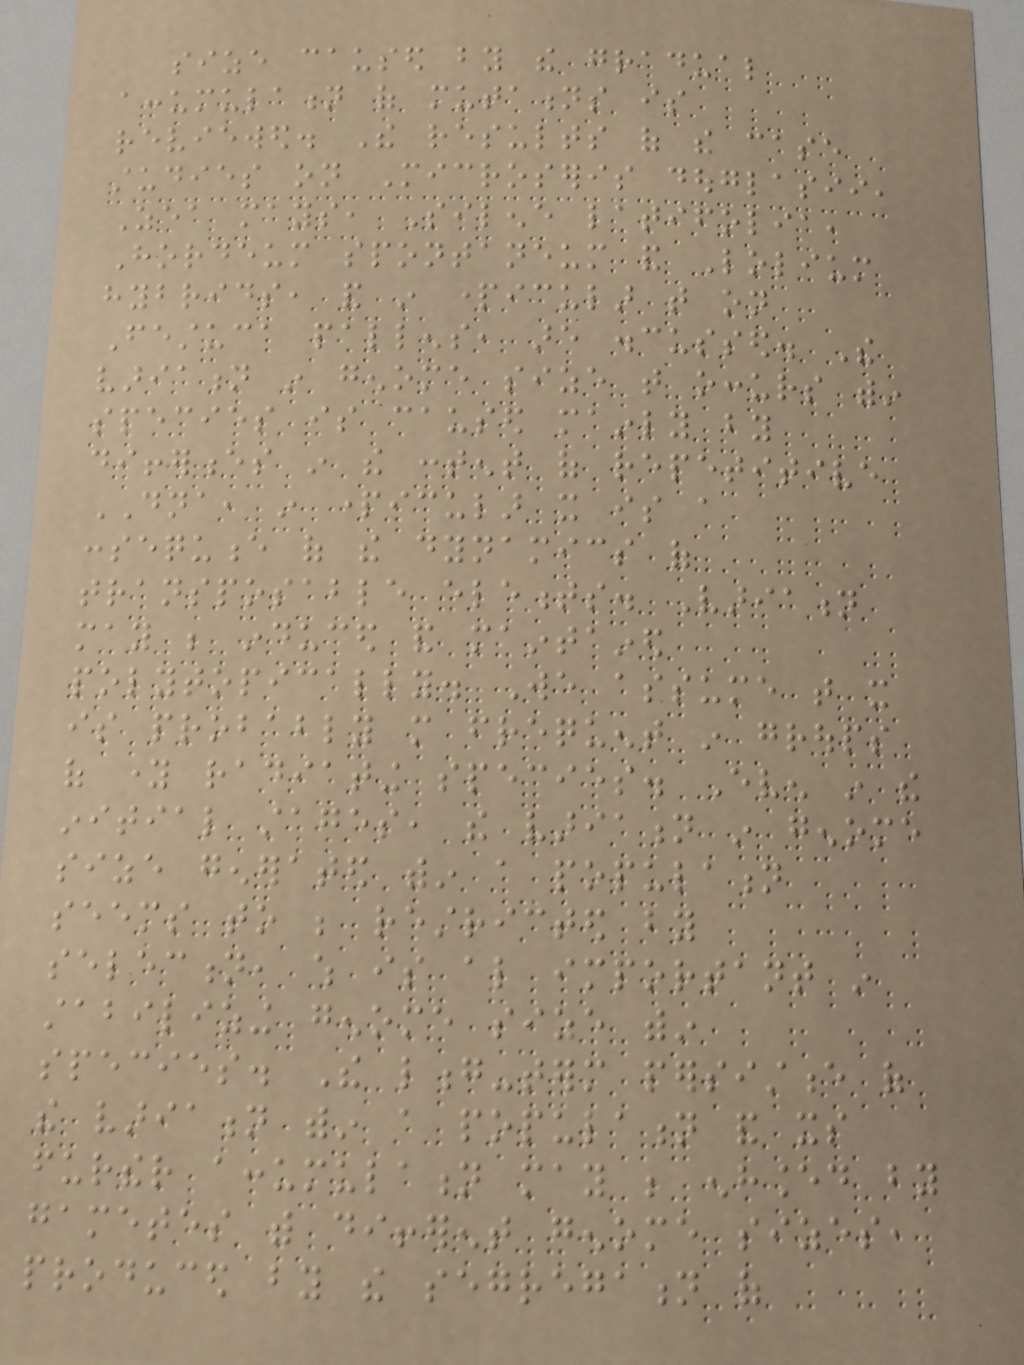size caused by the gradual
accumulation of mutations is
reviewed. The results of the case
studies on Microseris douglasii,
Zea mays, Silene latifolia,
Hordeum spontaneum and Lolium
hybrids, and in particular that on
Festuca pallens, are discussed. The
variation in genome size that occurs within
species is caused mainly by
differences in the content of repetitive
DNA, in particular it is a
consequence of the dynamics of
transposable elements. Variation
may be induced and maintained
polytopically. We assume that it
is probably more frequent in groups
of young radiating species. Even in the
initial stages, the variation in genome
size generated within a population
seems to be restricted by
selection, which is also important in
stabilizing genome size within
species. The long-term persistence of
the variation within a population and its
further accumulation may be enhanced by
gametes with different genome sizes,
produced by the segregation of
